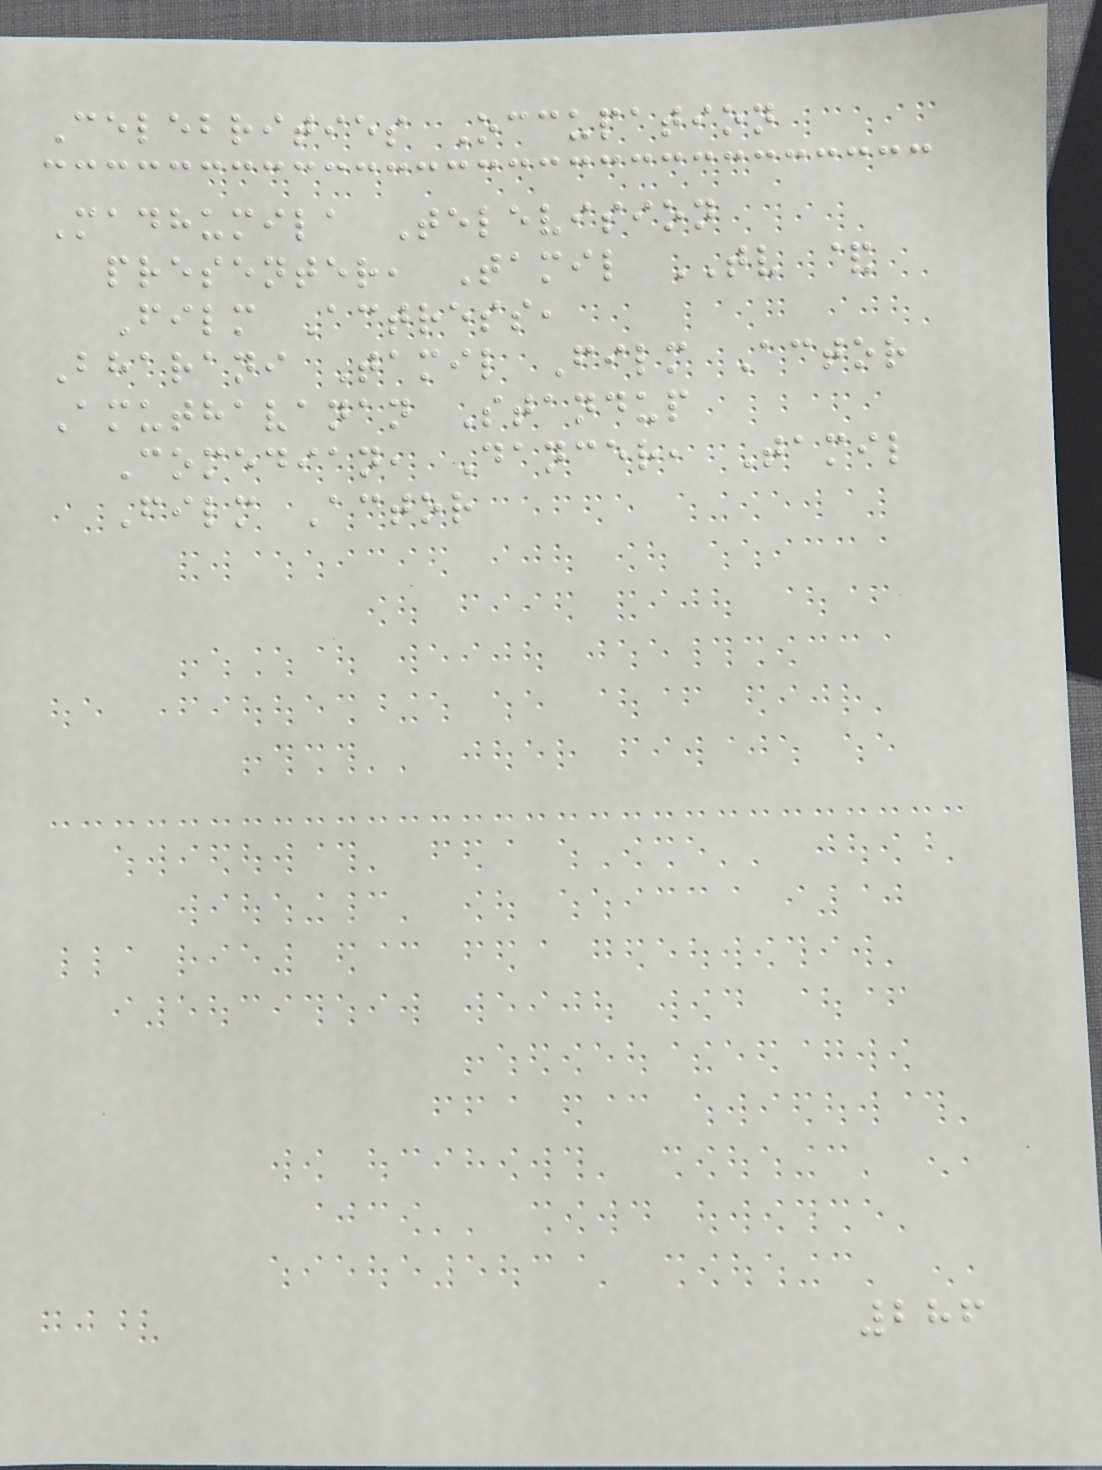Celebrities Occupation
Madhumila Television
presenter, Tamil TV &
Film Actress,
Bharani Tamil Film Actor
Amuthavanan Standup
Comedian, Dancer, Tamil
Film Actor
286
